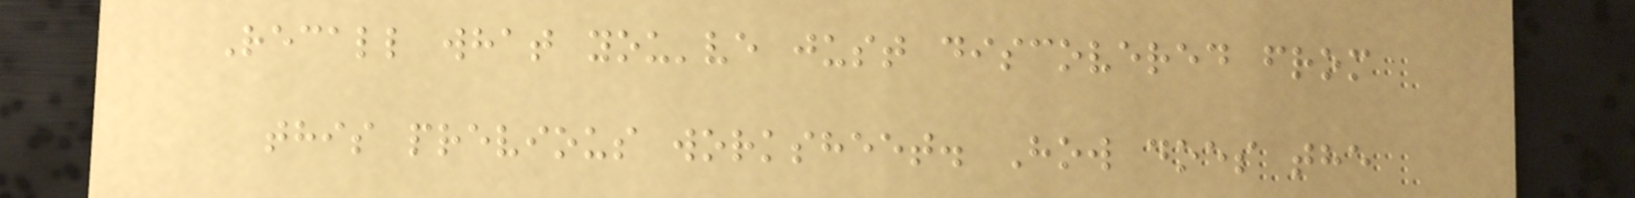Recall what you've just discovered from
this previous worksheet. How does the
